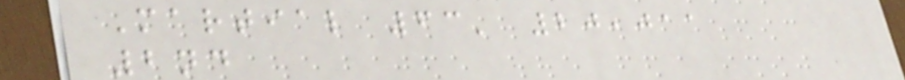Martial 63' 20,011
2nd
